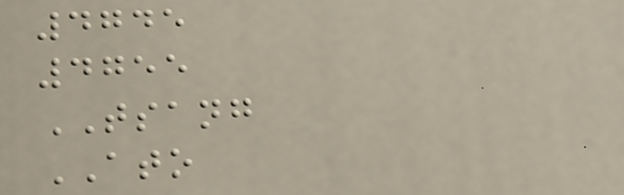4745
4755
TSANG
ATO
